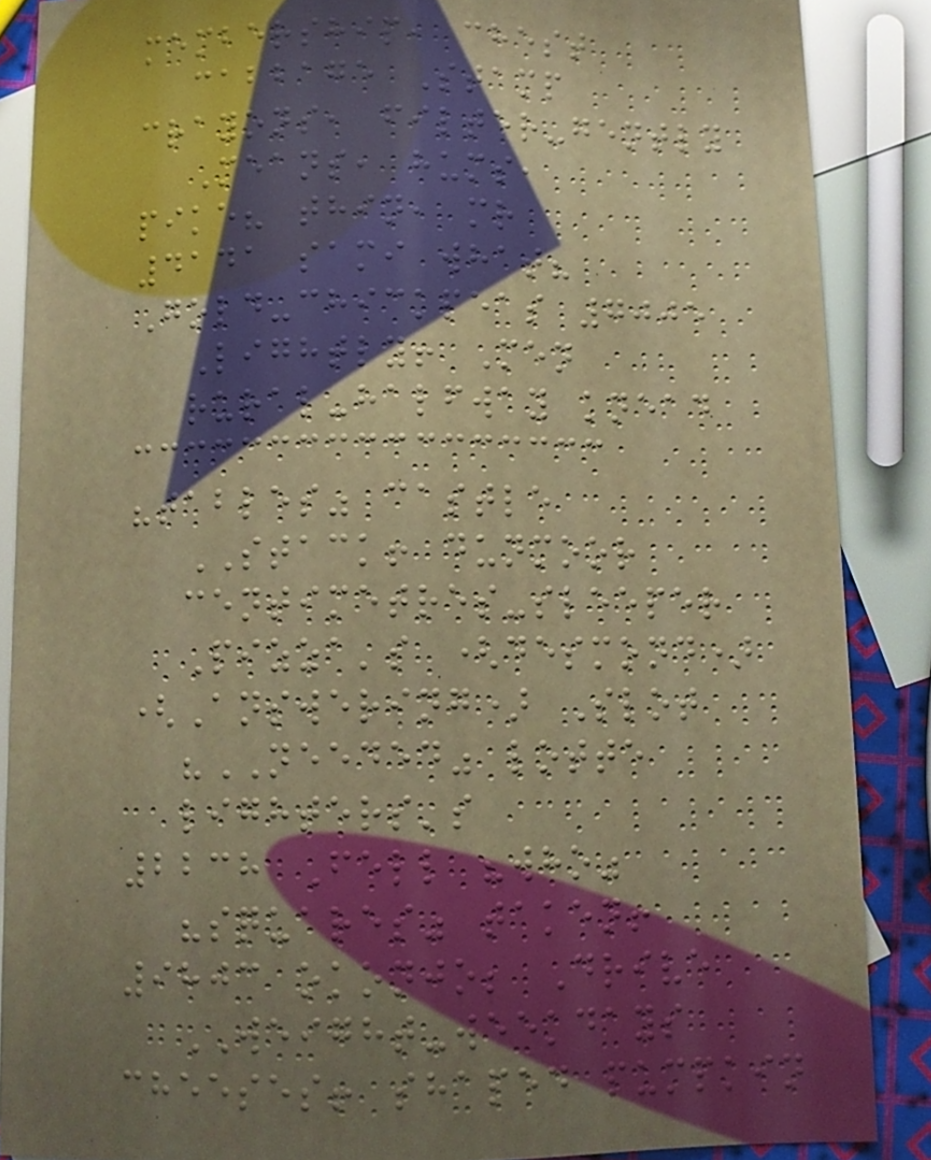membership, chest
cabbage Stamp
crayons, filter-gently
Means, hums,
pike? thin, mr
4141 sami what?
Gold-chickpeas 7005
Lightly! Men
rural-halfway knead
"tables" castle
STACK! dunmoor
centimetres-sleeper
Pizza's (desmond)
(Answering) Slot
"NEEDED" lotte
lighters's
2238 Fell "who"
"squares" taken!
9803 okonjo; Drive
WEIGHT-weekdays
cheeses! shaped pumpkin
